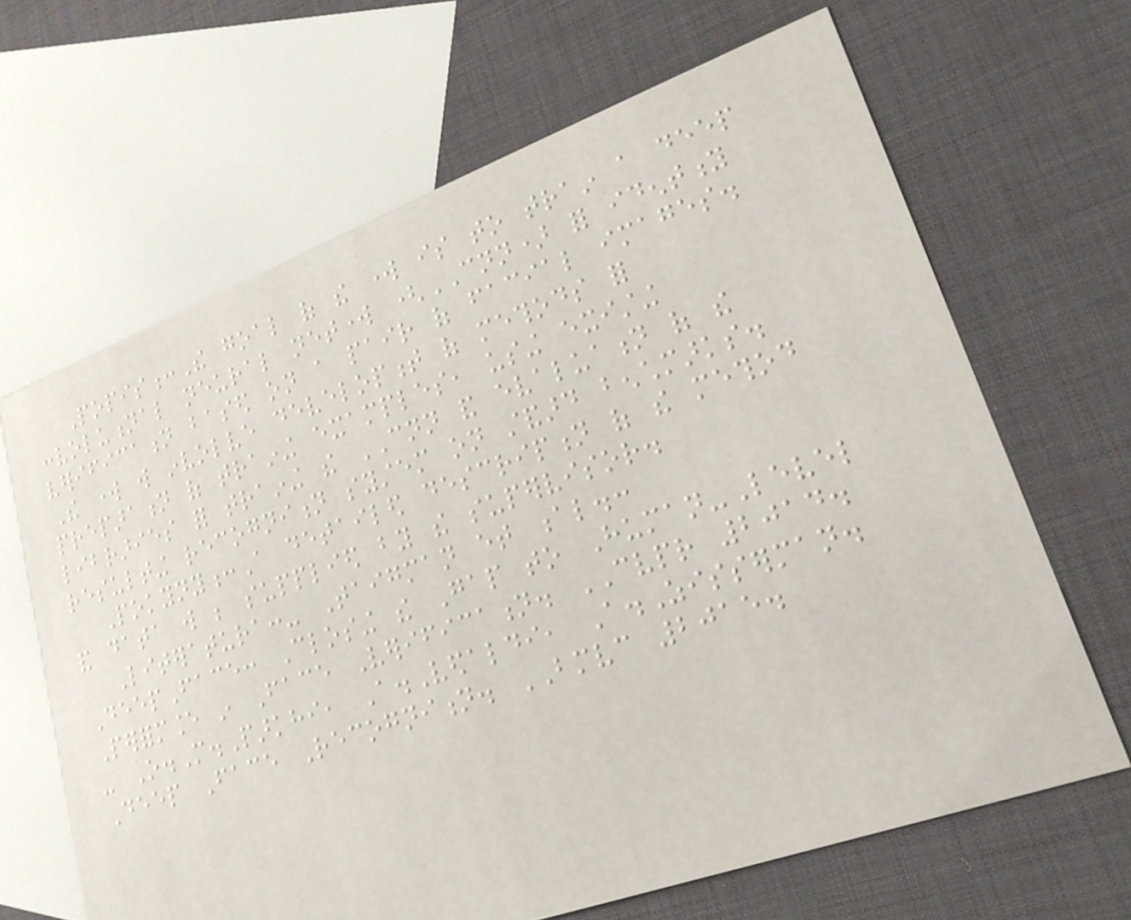Popis:The goal of the work is to train a deep
convolutional neural network (CNN) for identity
verification based on a pair of facial images.
The work will involve development of methods for
preparation of training examples, using existing
libraries for training the CNN and evaluation of the
resulting recognition system on standard benchmarks.
Pokyny:A detailed description of the method
and data will be supplied by the supervisor.
Literatura:- Taigman et al.:
DeepFace: Closing the Gap to Human-Level
Performance in Face Verification. CVPR 2014.
- O.M.Parkhi, A.Vedaldi, A.Zisserman.
Deep Face Recognition. BMVC 2015.
